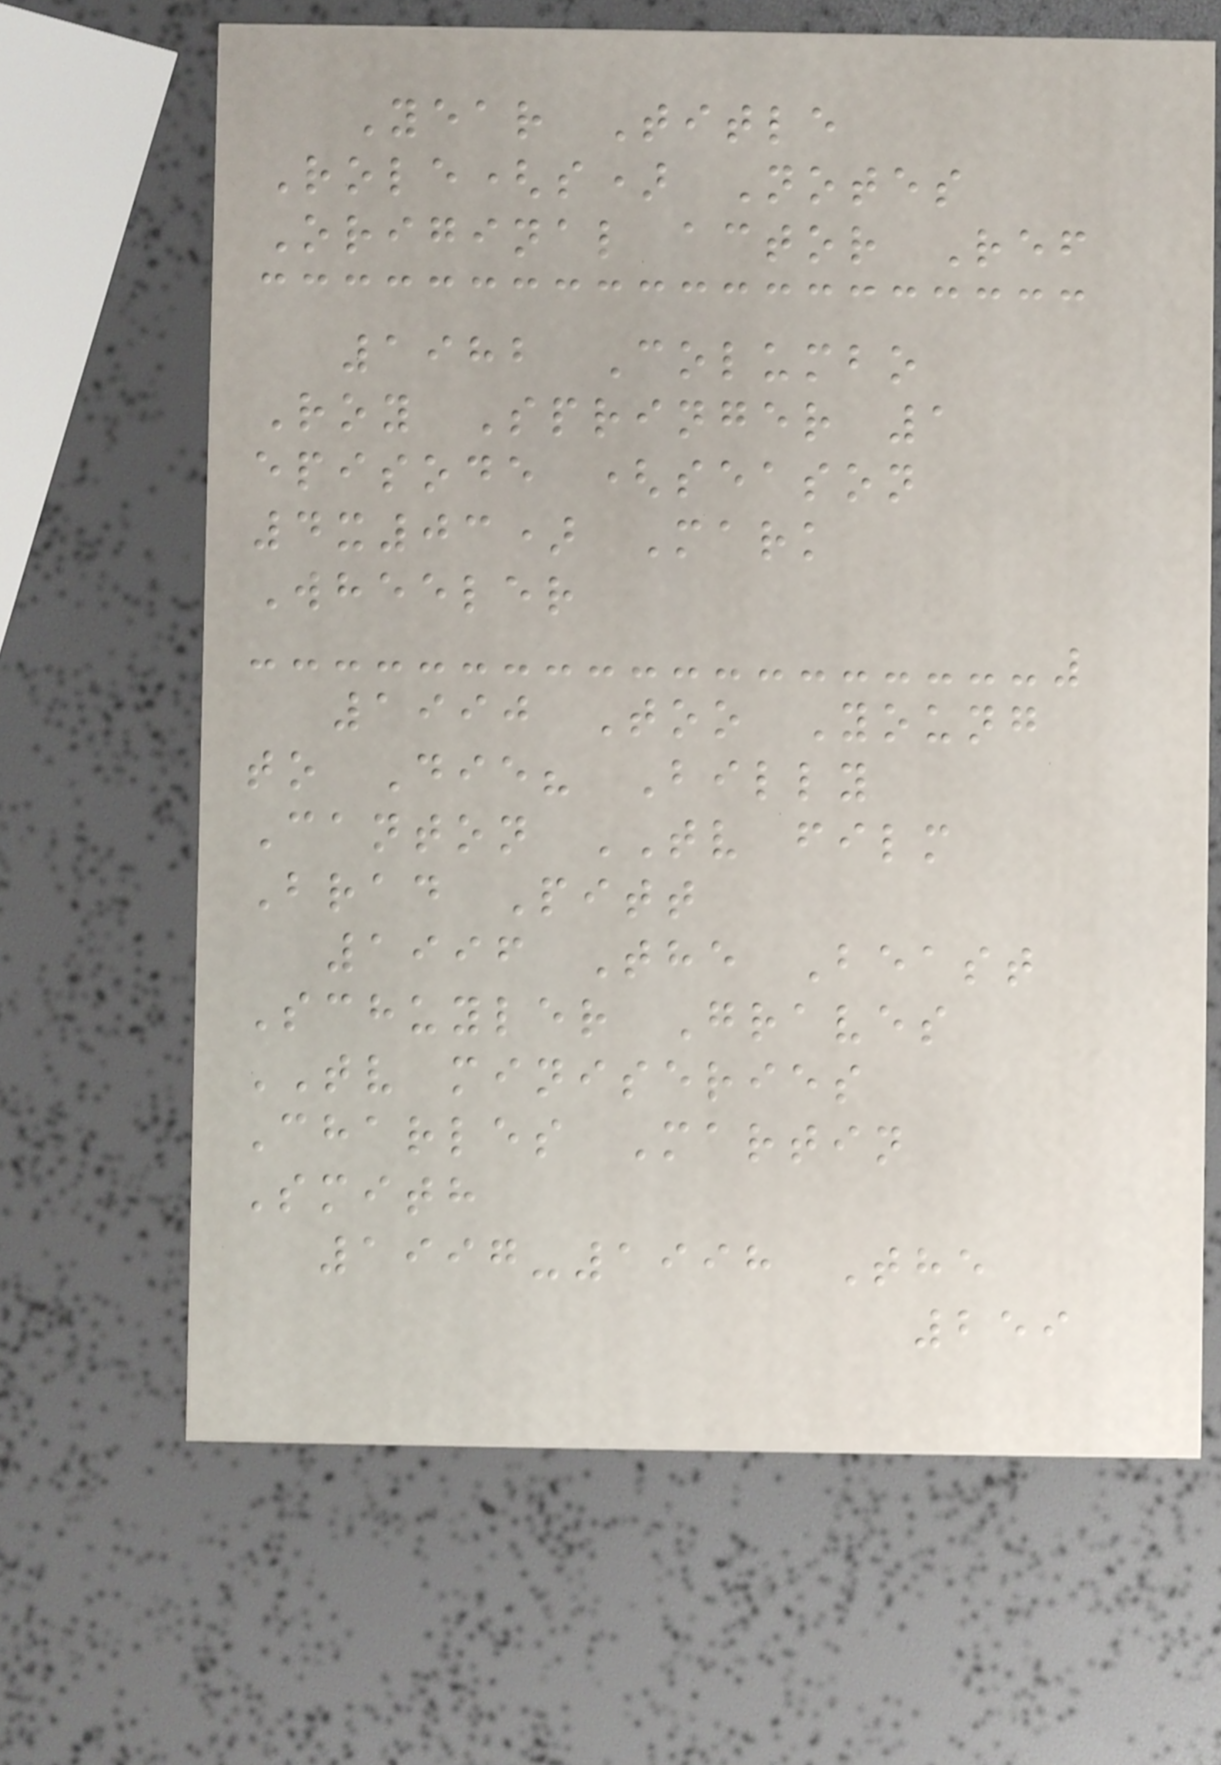Year Title
Role(s) Notes
Original actor Ref
1982 Columbo
Roy Springer 1
episode (season
4x03) Mark
Wheeler
1990 Too Young
to Die? Billy
Canton TV film
Brad Pitt
1996 The Beast
Schuyler Graves
TV miniseries
Charles Martin
Smith
1997-1998 The
259
